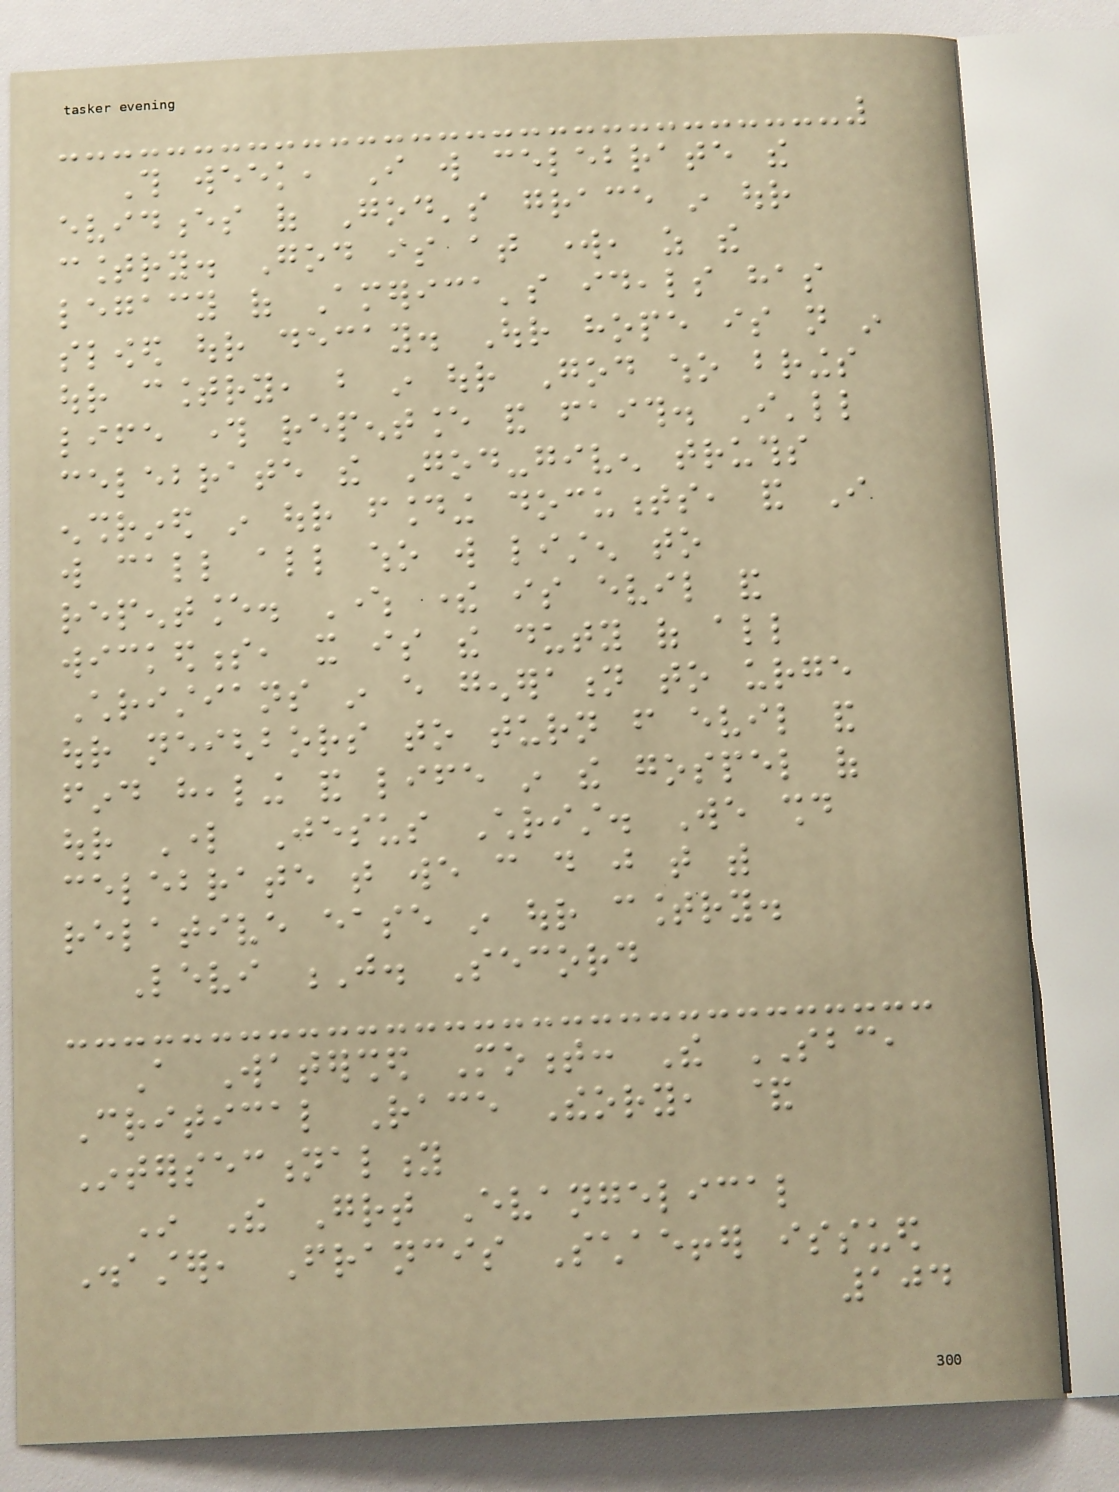This week, I will celebrate the
evidences of God's grace in our
country. God is at work, as the
legacy of America's ideals has
slowed our decay. Our hope is not in
our country, but in our God who brings
life through repentance and faith. I'll
celebrate the God-given truths
enshrined in our founding documents, and I
will call all who will listen to
repentance. Where there is evil and
wickedness, it is the duty of all
Christians in every generation to urge
our neighbors to turn from evil and
find healing and life in the gospel of
our Lord Jesus Christ. We should
celebrate that we can do just that with
relative ease in our country.
Levi J. Secord
A Watershed Moment: The SBC,
Critical Race Theory, &
Intersectionality
In The Great Evangelical
Disaster, Francis Schaeffer issued
104
